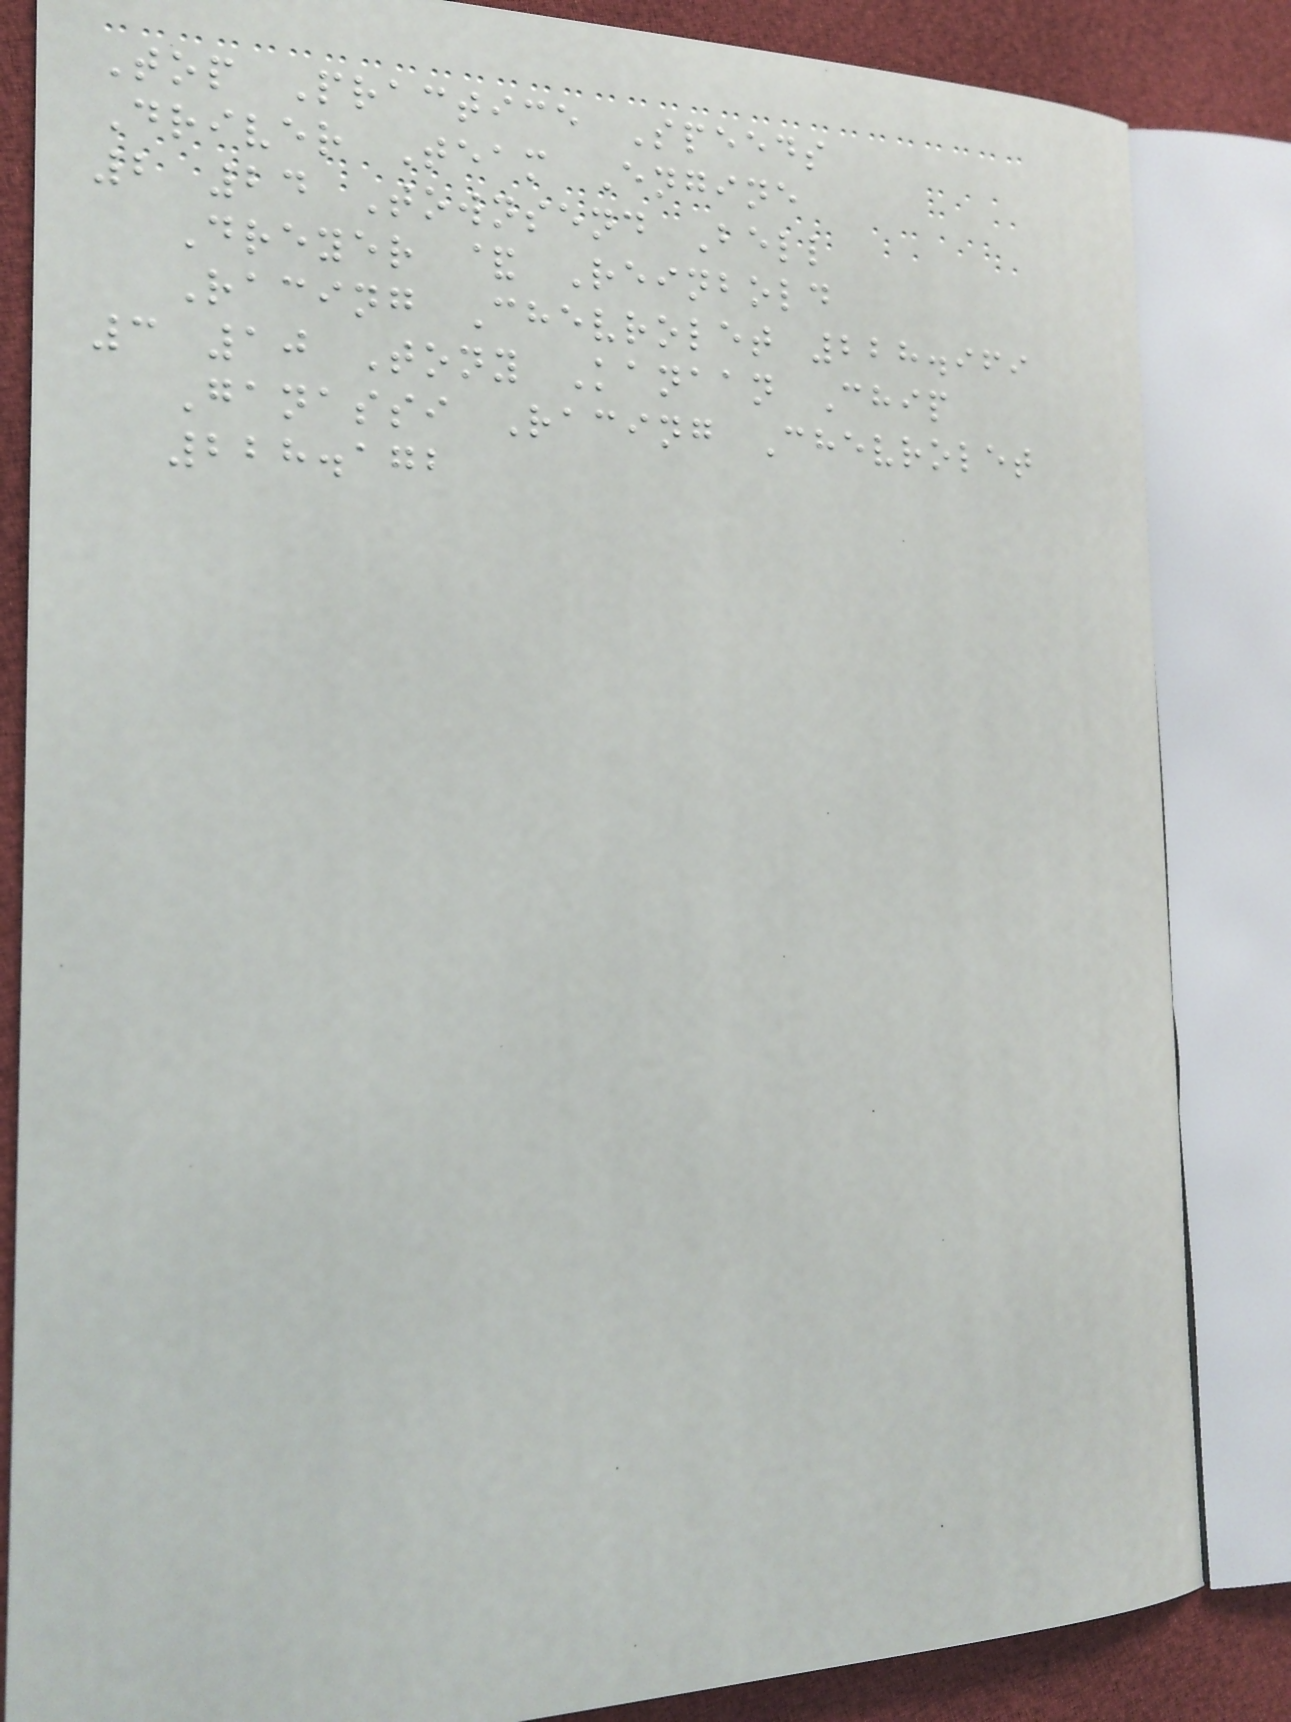Top Practice Speeds
Driver Team Engine
2 24 Townsend Bell
Dreyer & Reinbold
Racing Chevrolet 228.969
3 10 Tony Kanaan Chip
Ganassi Racing Chevrolet
228.172
